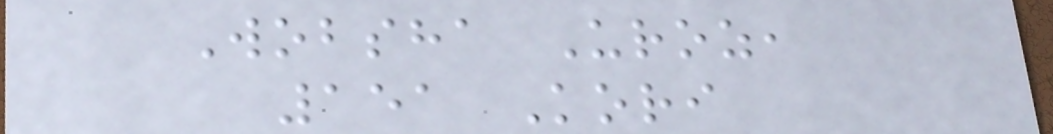Wobsha Uroz,
151 Kori
